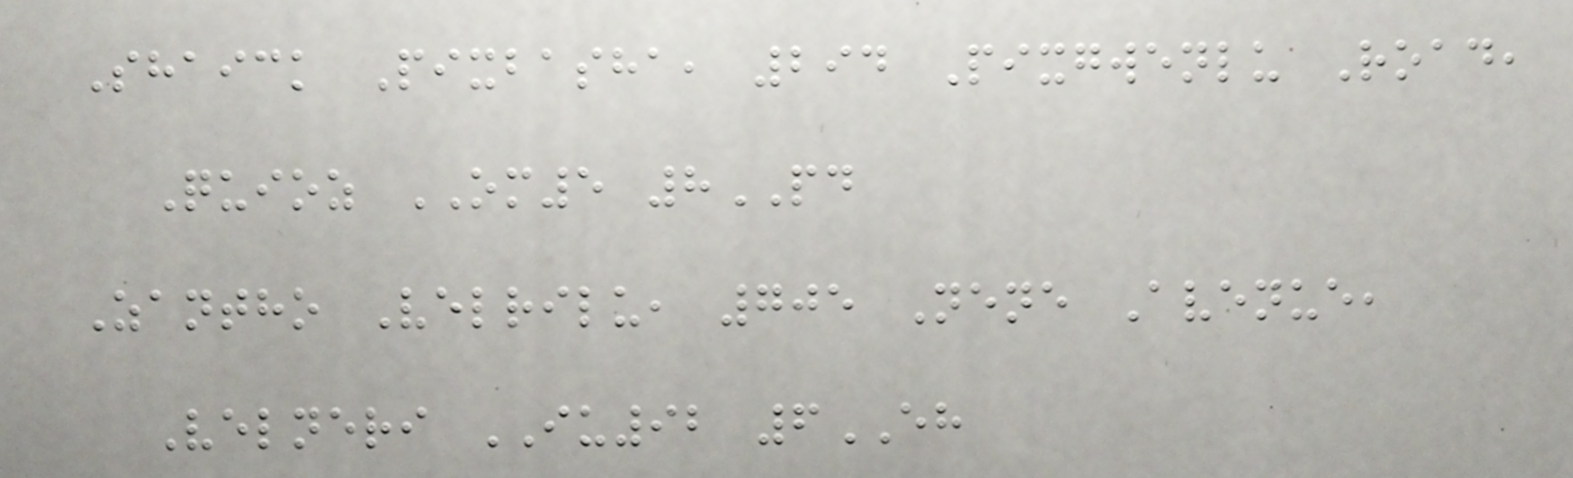Shaick Pixbasha, 294 Pixgwenlu Road,
Quioz OM5 8PD
Zantho Velrilu, 705 Nene Avenue,
Velneri IU92 6EH
